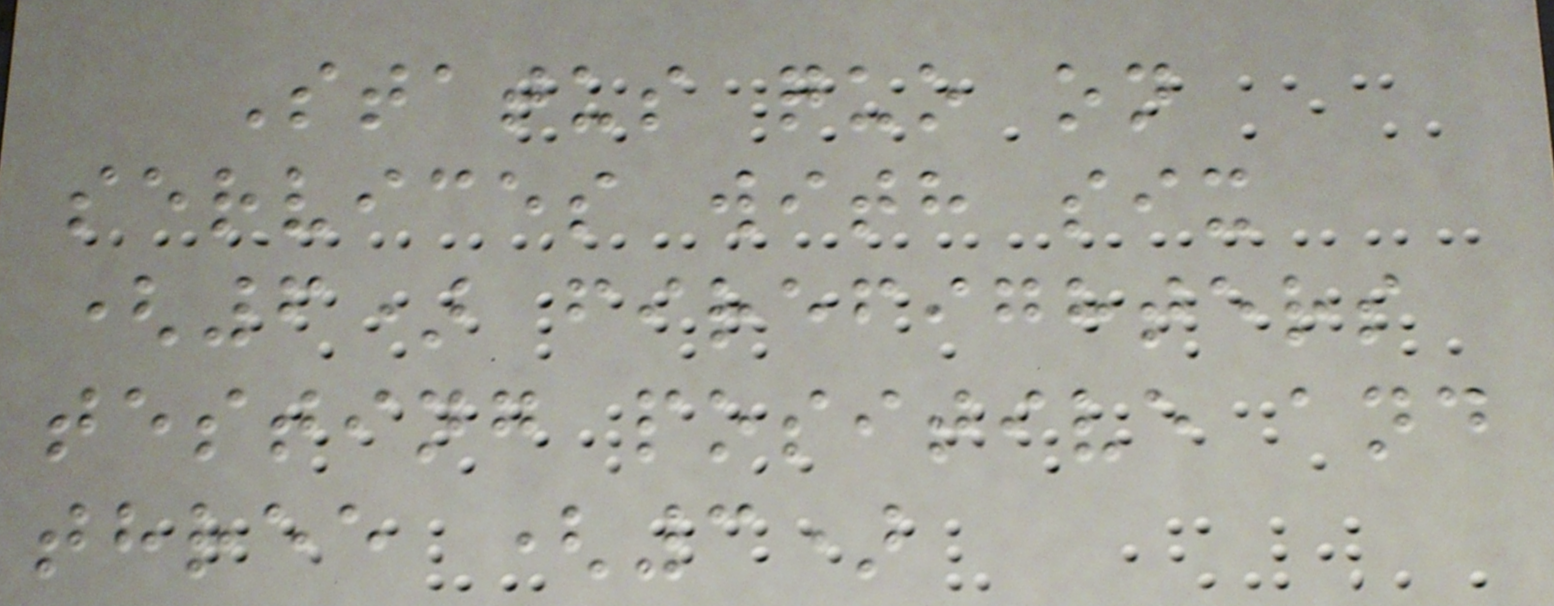Status quo on
services with six
(6) firefighters
testing positive and
three (3)
